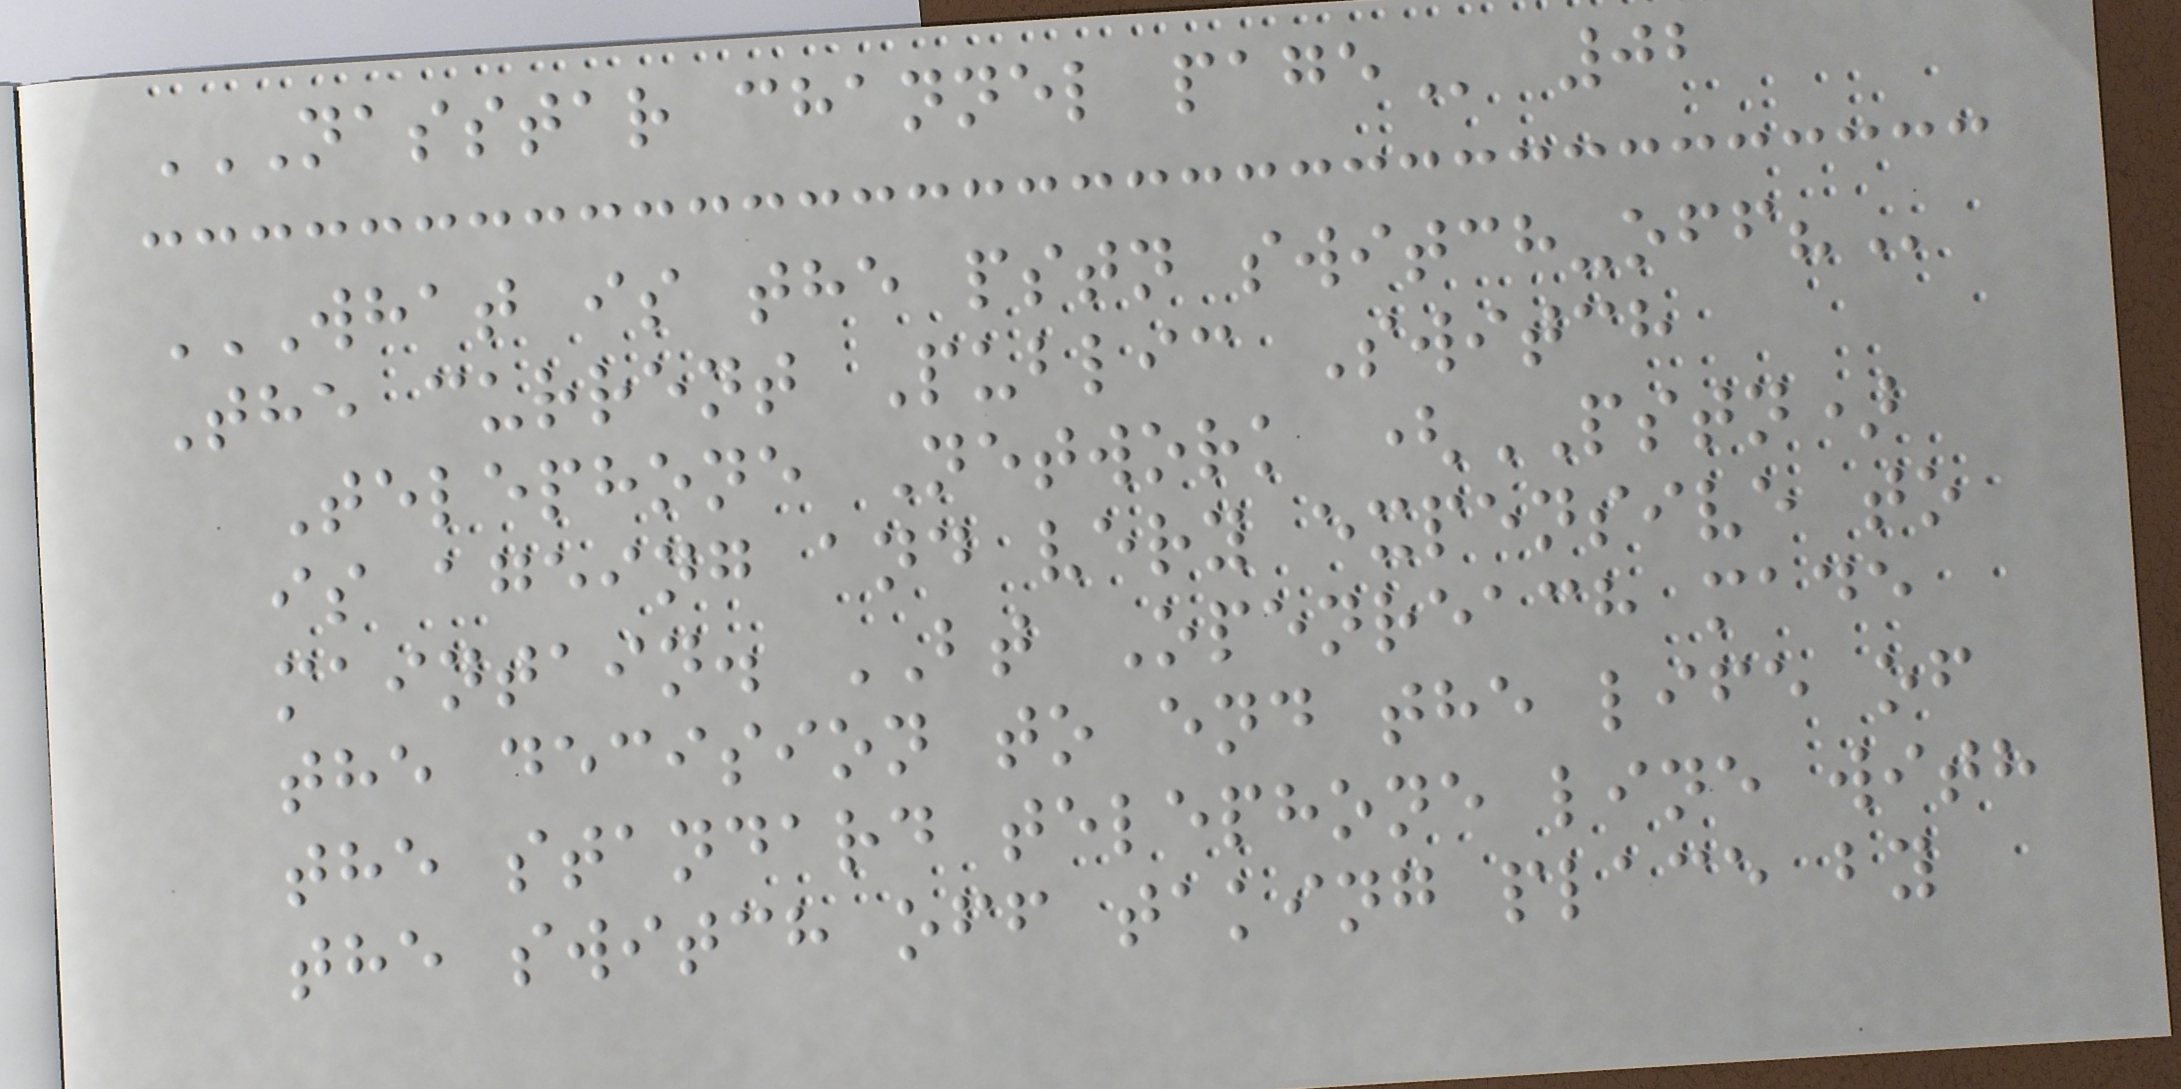NASSTAR CHANNEL PAGE 02
WHAT IS THE PSTN SWITCH-OFF?
The current Public Switch
Telephone Network (PSTN)
is ageing and very expensive to
maintain. BT Openreach made
the decision to end the life of
the standard telephone line with
the switch off taking place by
